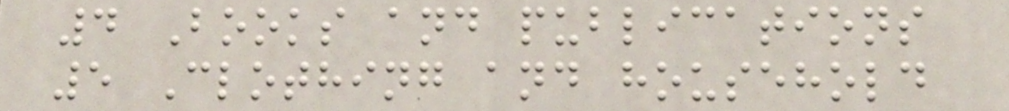4 Books and publications
5 Clothing and household
